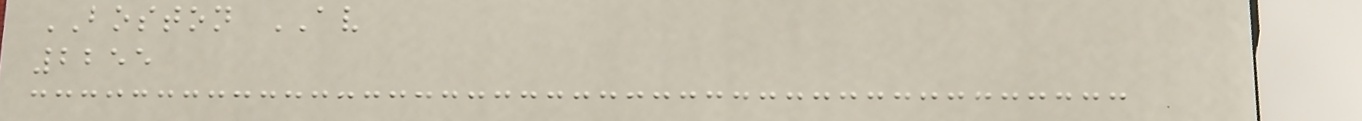BOSTON AV
2255
